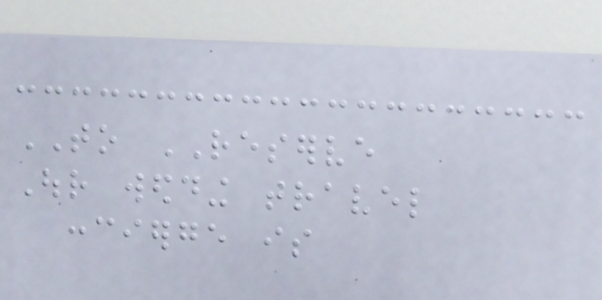TO RESERVE
Our wedding travel
concierge is
